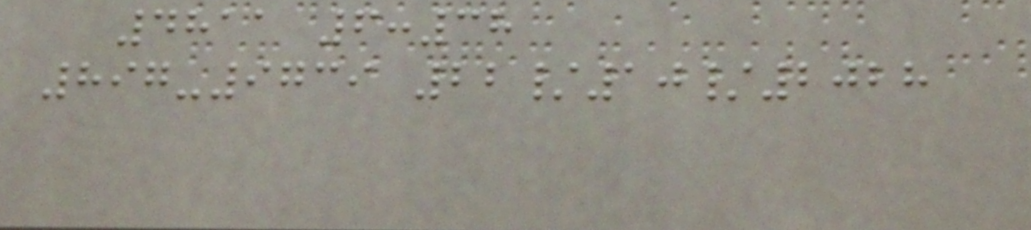4811 6:38
897-9739 22/10/2028
